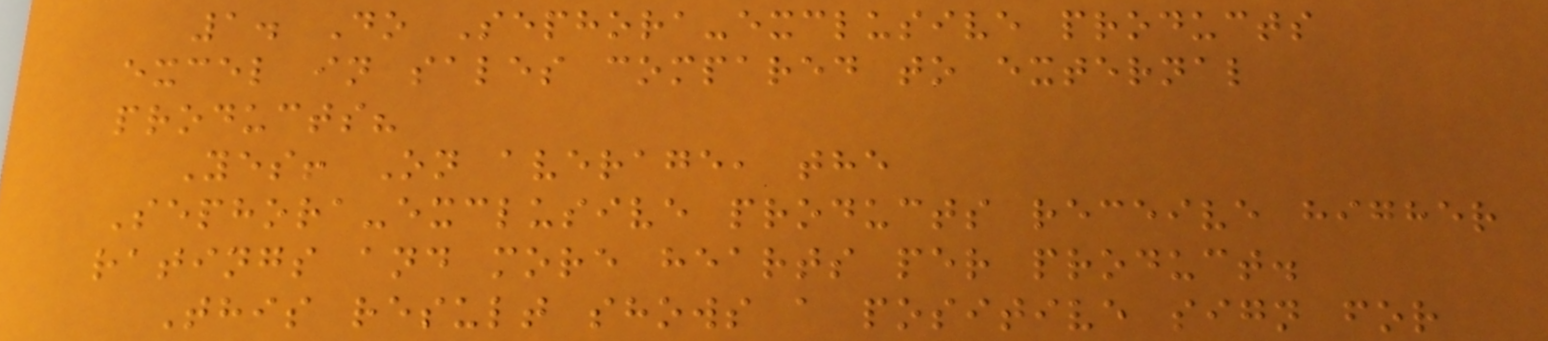1. Do Sephora-exclusive products
excel in sales compared to external
products?
Yes! On average, the
Sephora-exclusive products receive higher
ratings and more hearts per product.
This result shows a positive sign for
